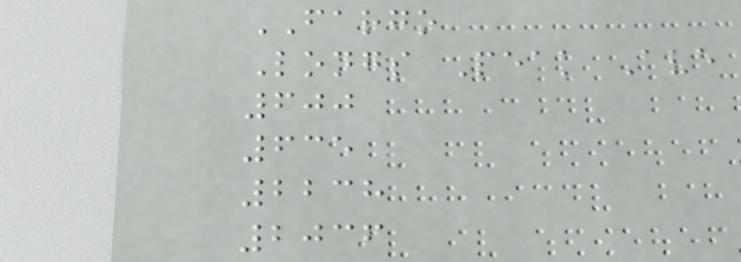FARGO
Longs Peak Ave
600
635
2238
2036
